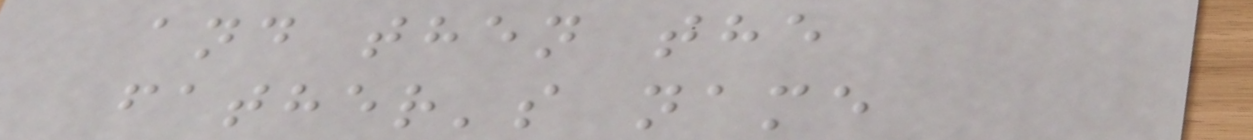and then the
father's name
